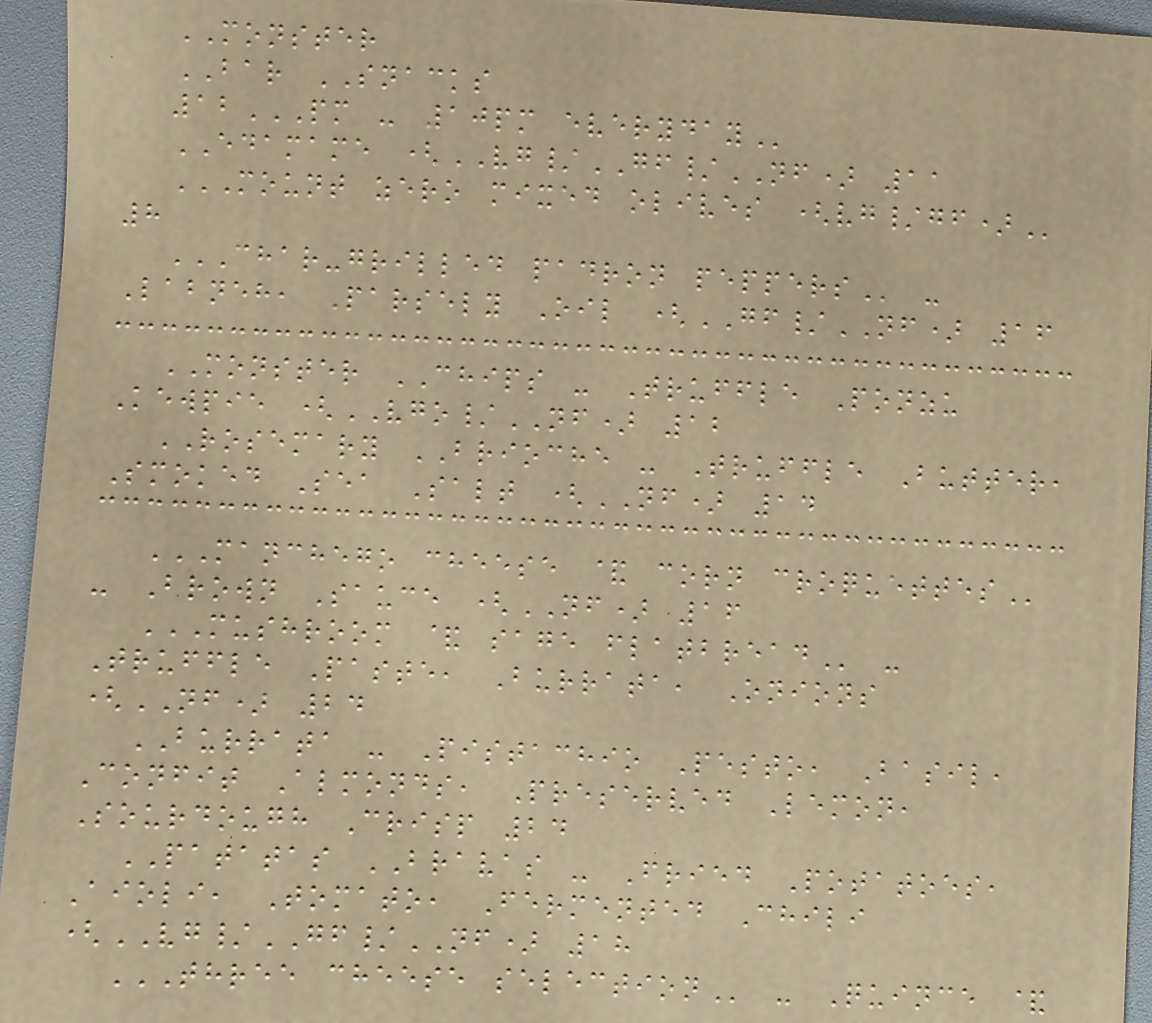MONSTER
BAR SNACKS
12PM - 10PM EVERYDAY
EDAMAME (VG/GF/NF) 11
MOUNT ZERO MIXED OLIVES (VG/GF)
8
CHAR-GRILLED PADRON PEPPERS -
Labneh, Parsely Oil (GF/NF) 16
MONSTER CHIPS - Truffle Ponzu
Kewpie (VGO/NF) 12
ROSEMARY BRIOCHE - Truffle Butter,
Smoked Sea Salt (NF) 14
MANCHEGO CHEESE & CORN CROQUETTES
- Brown Sauce (NF) 16
MUSHROOM & SAGE FLATBREAD -
Truffle Paste, Burrata, Onions
(NF) 24
BURRATA - Pistachio Pesto, Basil,
Confit Almonds, Preserved Lemon,
Sourdough Crisp 24
PATATAS BRAVAS - Fried Potatoes,
Aioli, Tomato, Fermented Chili
(VG/GF/NF) 18
THREE CHEESE SELECTION - Quince &
